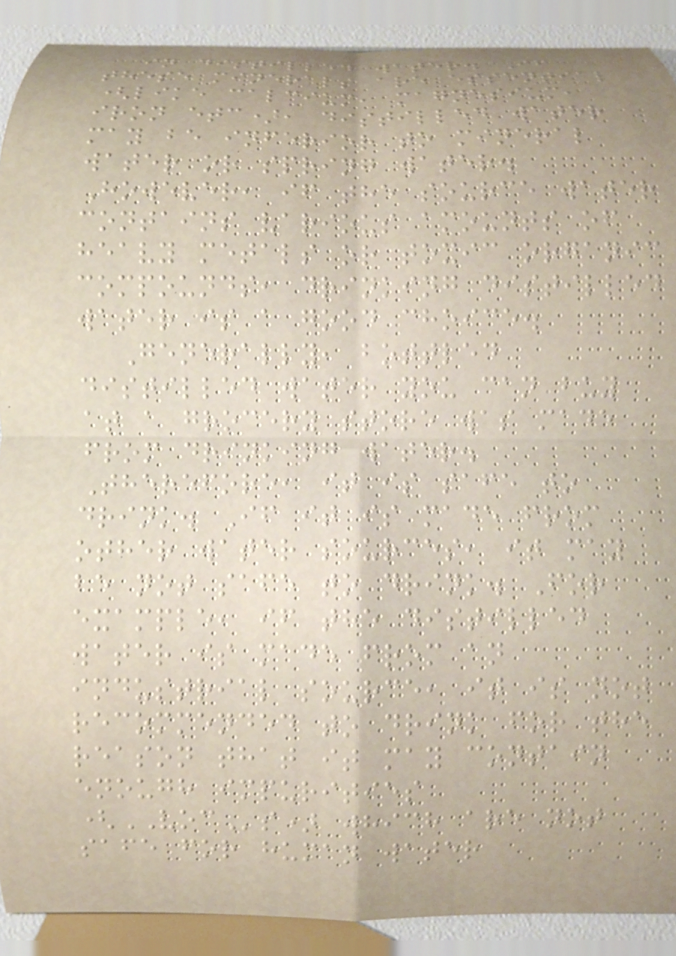in distilled water. If
these minerals are essential
(like calcium, magnesium,
iron etc), distilled water
may be inferior to mineral
water or spring water.
However, if the source water
contains various amounts of
heavy metals or toxic organic
compounds, drinking distilled
water is a good choice.
Generally, bottled
distilled water you can buy
at a grocery store was made
from drinking water.
Therefore, it is safe to
drink. If it is made from
other water sources, it may
be not safe to drink. For
example, if the distilled
water is made from an
industrial source, it is not
recommended to drink for the
reason that it may contain
enough impurities
(VOCs) which are not
safe for human water
